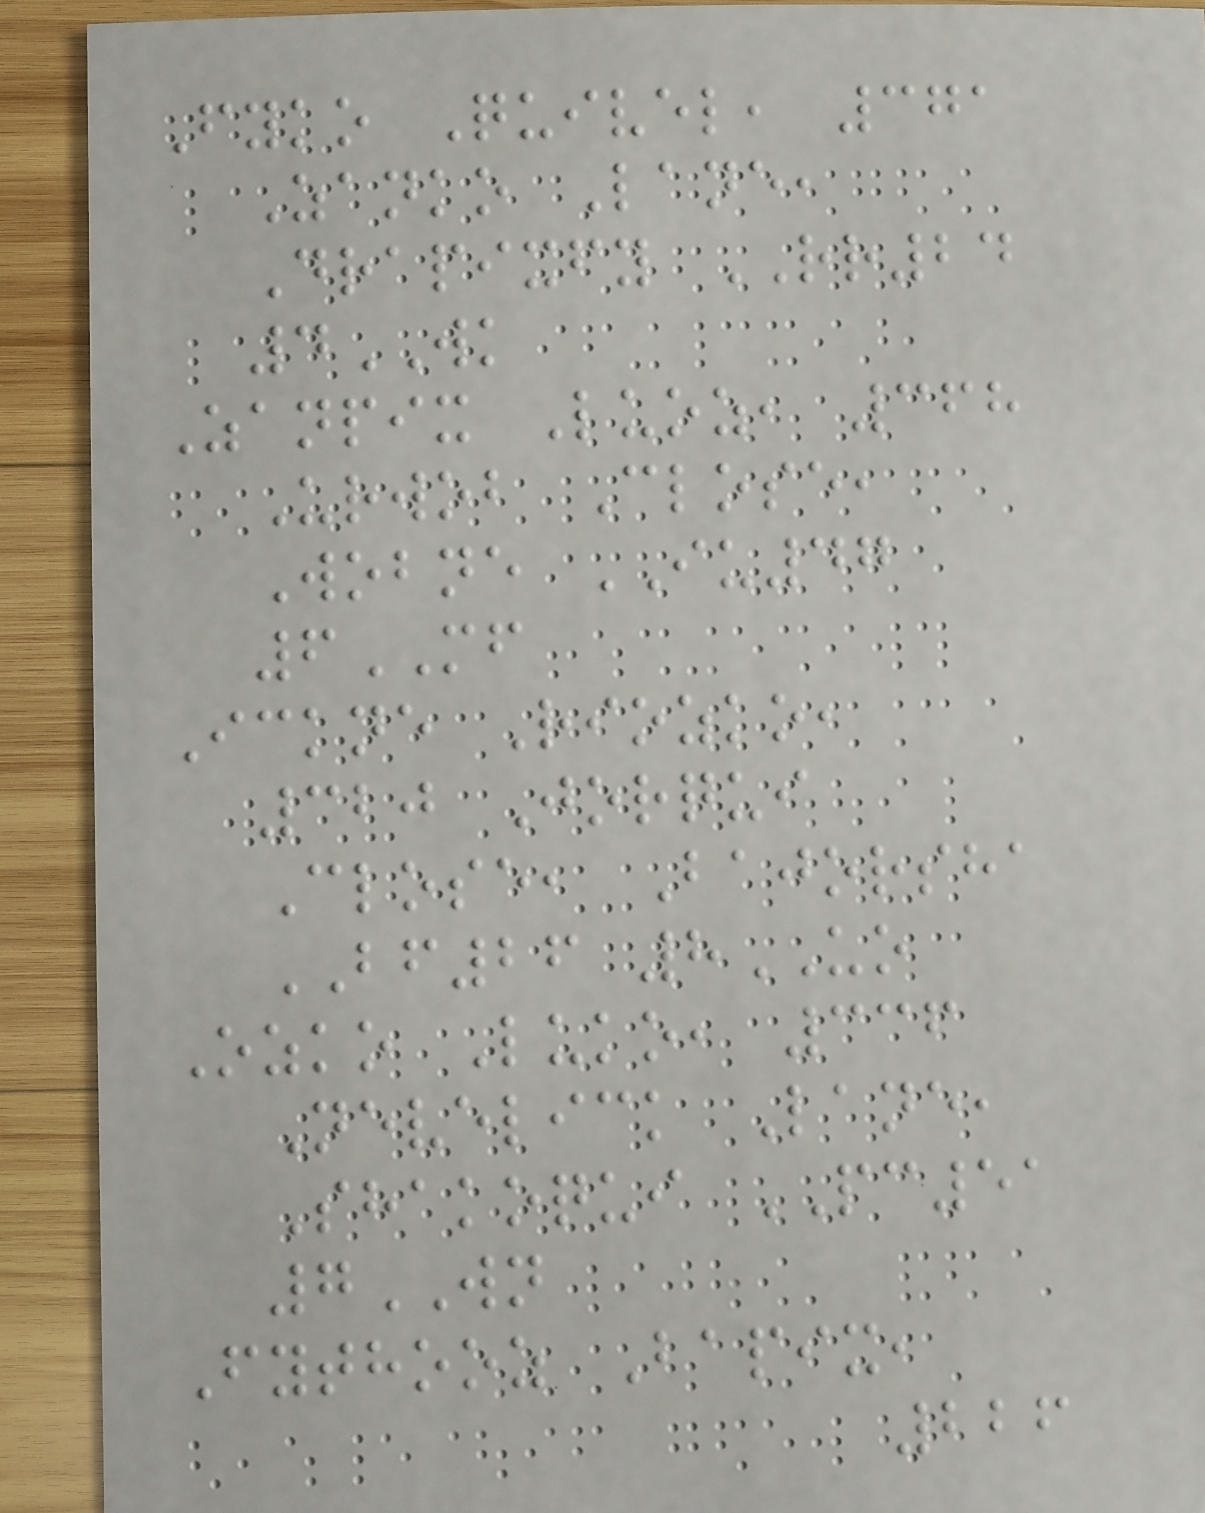Fyko Quivel, 371
Zanko Lane,
Drapixfy RR24
4WK
Zanpix Luoz, 368
Urwob Close,
Wobne IU47
6MF
Ickne Riozko,
320 Jorqui
Close, Bajorsha
BF26 8UO
Ozko Luko, 336
Nevelick Lane,
Shakoqui PC51
7WN
Fythooz Bapix,
226
